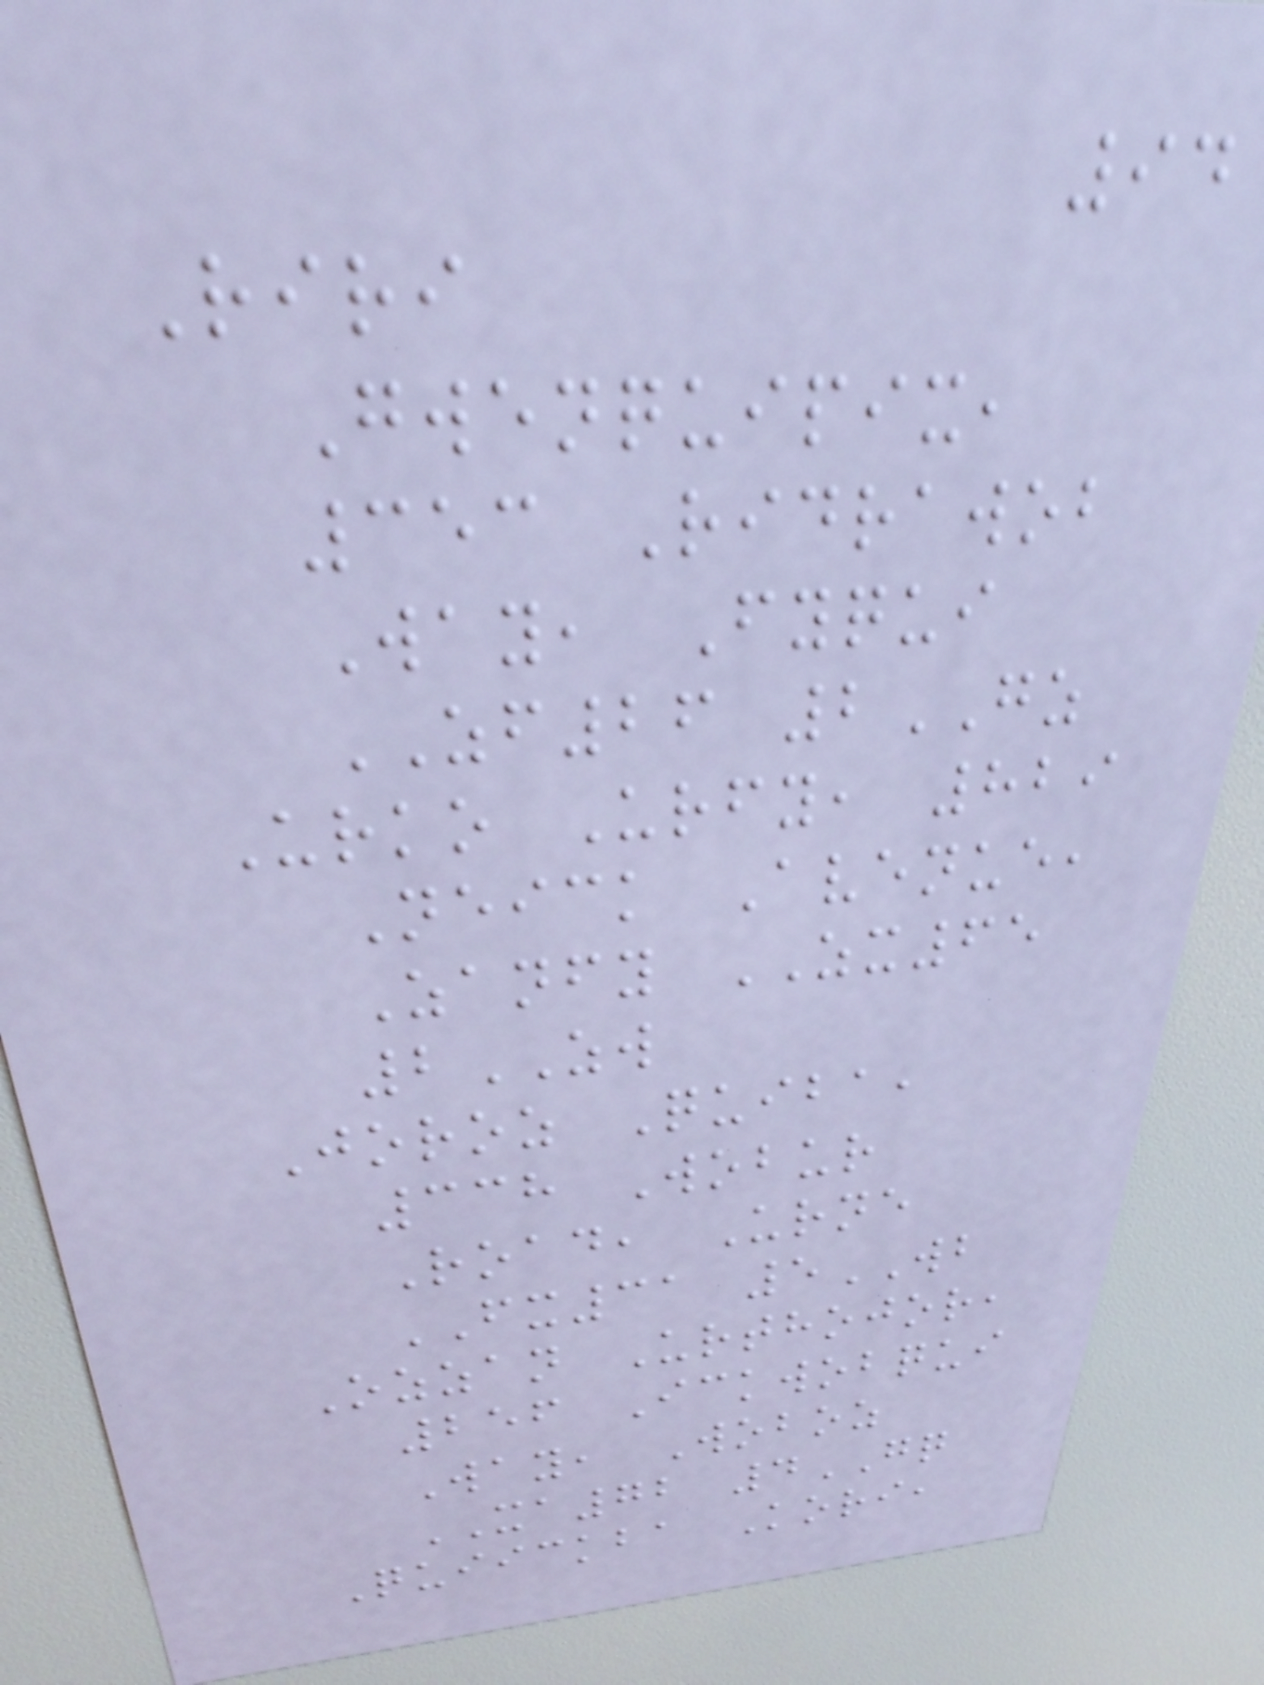94
Riri
Gwenquipix,
353 Ridrawob
Way, Fyqui
ZF26 2GZ
Urko Urfy, 829
Neick Avenue,
Zanfy ZX65
2ZW
Joroz Quiba,
338 Wobur
Road, Urne
FX31 5WB
Ozzan Urthojor,
256 Ickwobqui
Way, Woboz
XA72 4GQ
Quiickba Kori,
